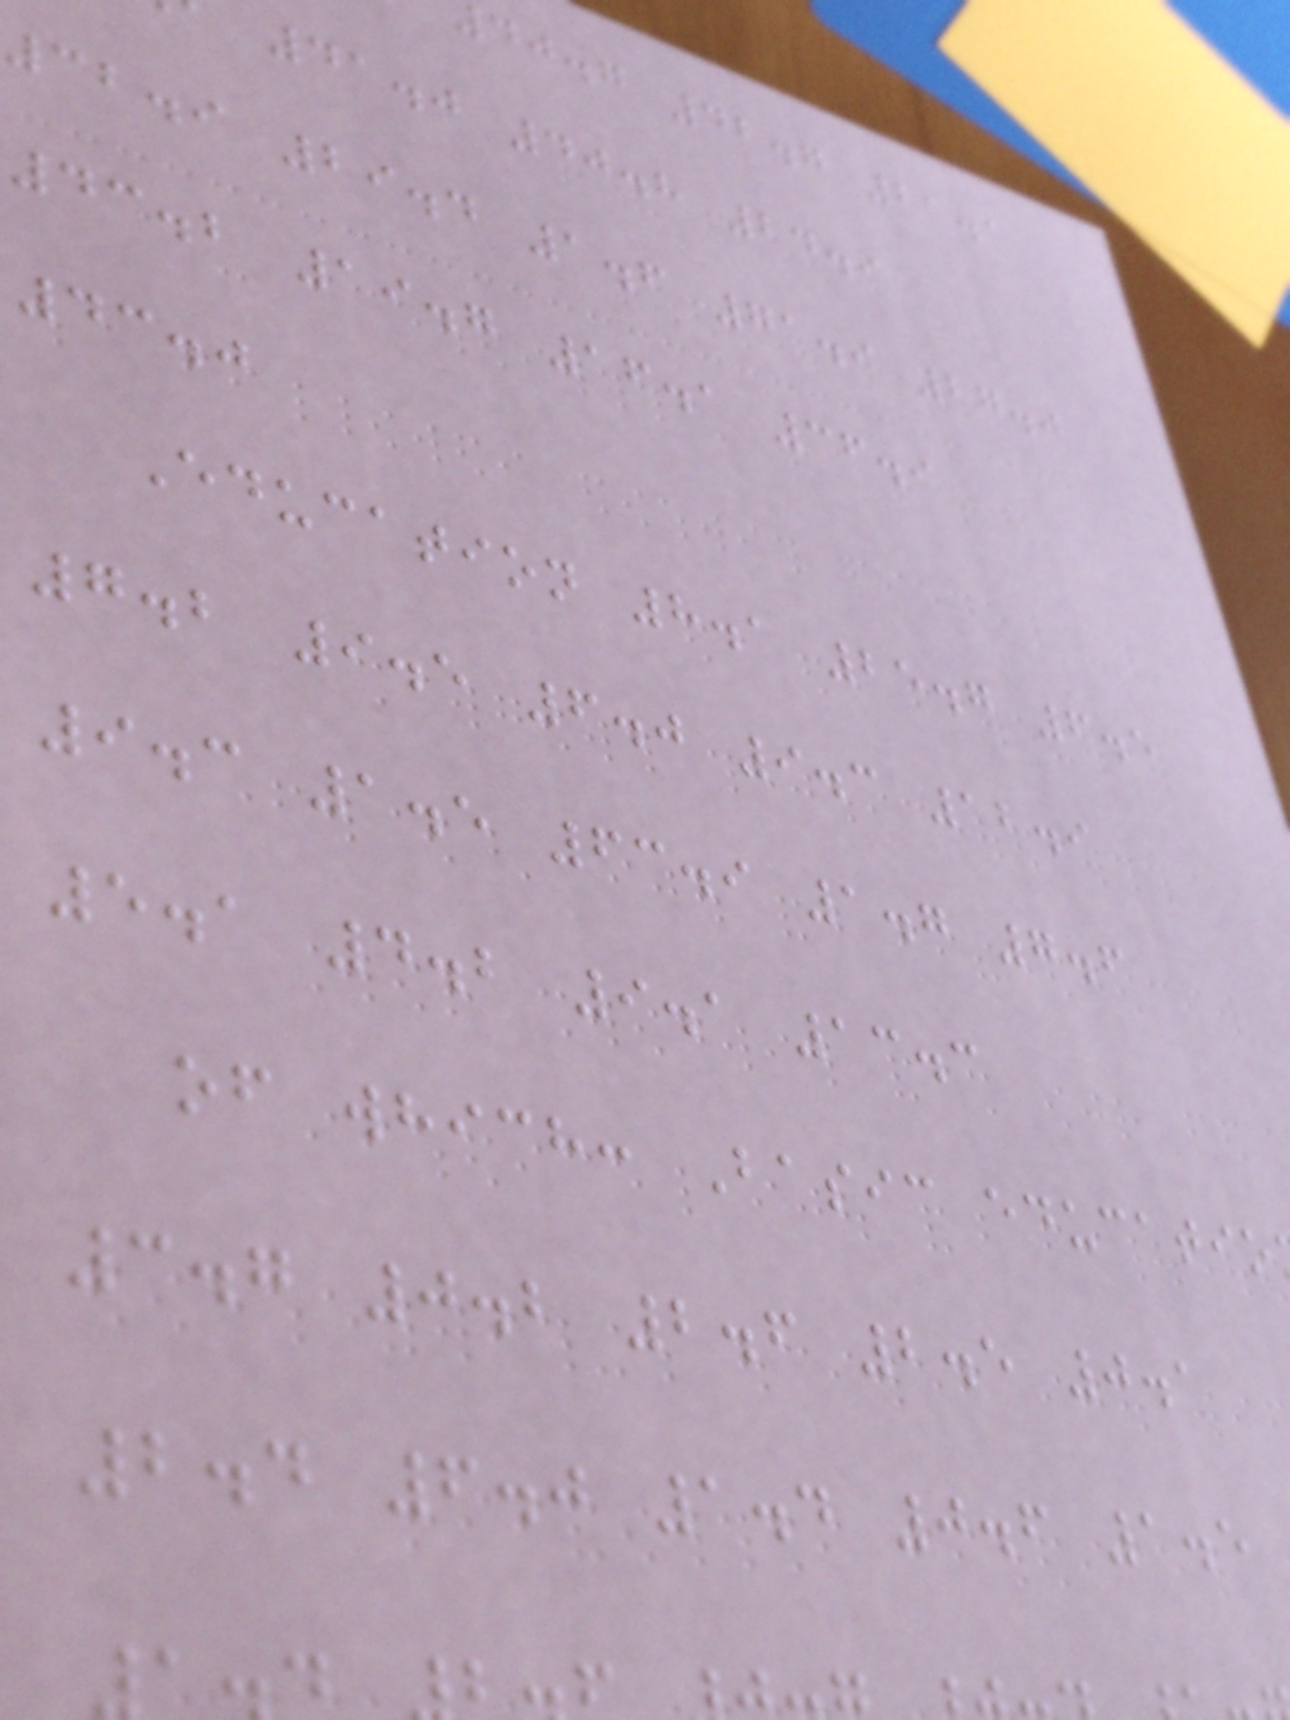dj.g 42.7 21.1
41.0 40.8 24.9
32.9 29.4 1.6 71.9 27.0
43.2 19.7 16.1 36.9
43.0
Education 8.1 25.7 6.5
7.2 9.5 6.0 9.3 12.9
9.3 1.5 63.9 1.7 7.6
5.1 4.2 9.1 13.3
of which: Basic educatio
3.7 0.2 2.6 2.5 0.1
2.4 6.0 1.4 0.6 1.5
